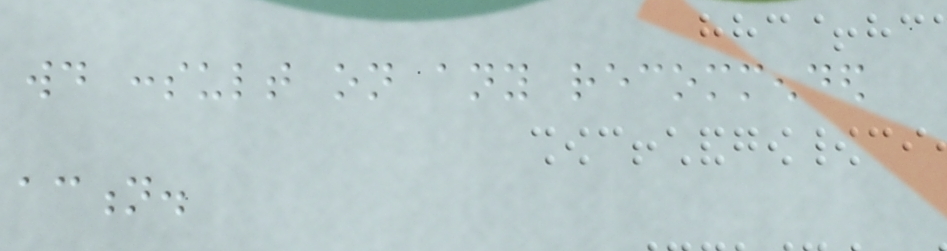would consult on any recommended
action.
